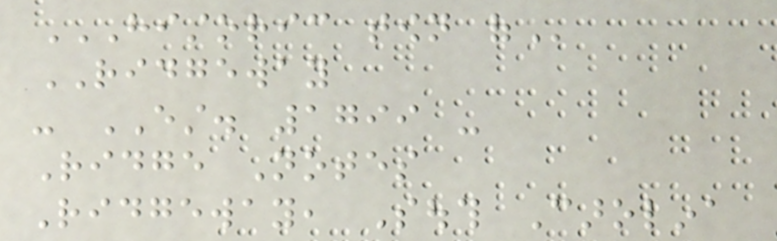HISTORIC TOWN OF
RIDGEWAY
- EST. 1799 -
Ridge Notes
Ridgeway, South Carolina
